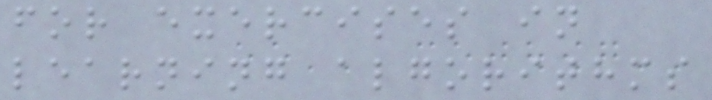for exercises in
learning algorithms
